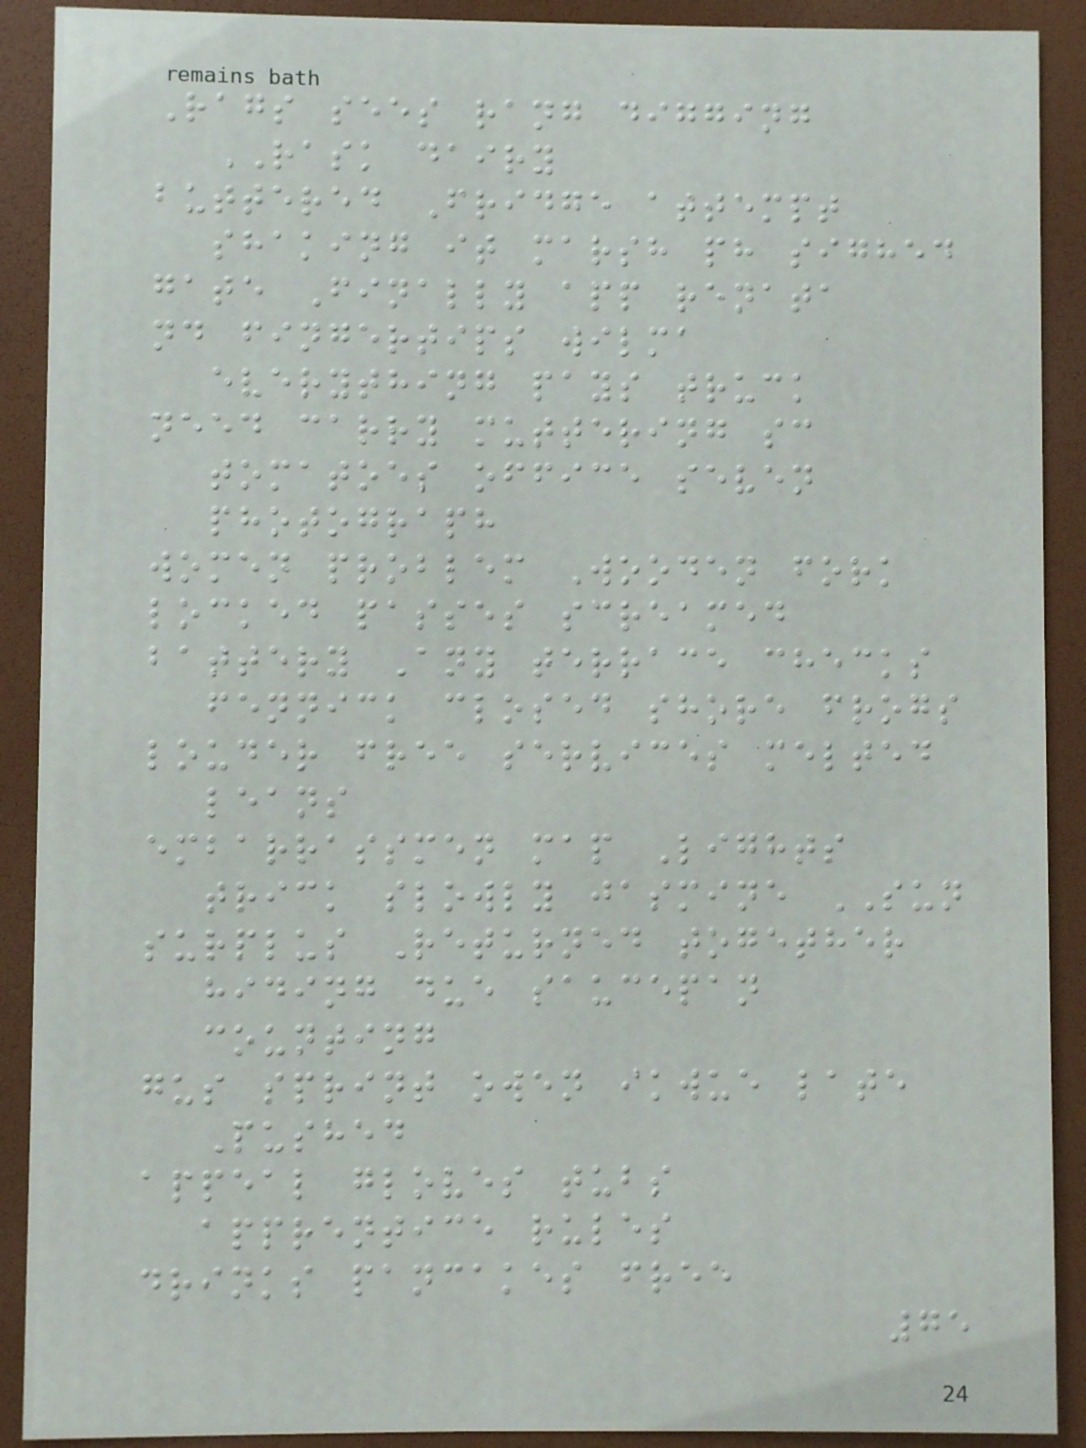Rags sees rang digging
RASK dairy
buttered Fridge attempt
shaking it marsh ph sighed
gate Finally app renata
nd fingertips wilma
everything pays truck
need carry muttering sc
tomatoes office seven
photograph
women problem Wooden fork
locked passes screamed
battery Any terrace checks
fennick closed shore frogs
louder free services melted
leans
embarrassmen map Lights
trick slowly jasmine SUN
surplus Returned together
hiding due saucepan
counting
gus sprint owen ikwue late
Pushed
appeal gloves tubs
apprentice rules
drinks pancakes free
75
